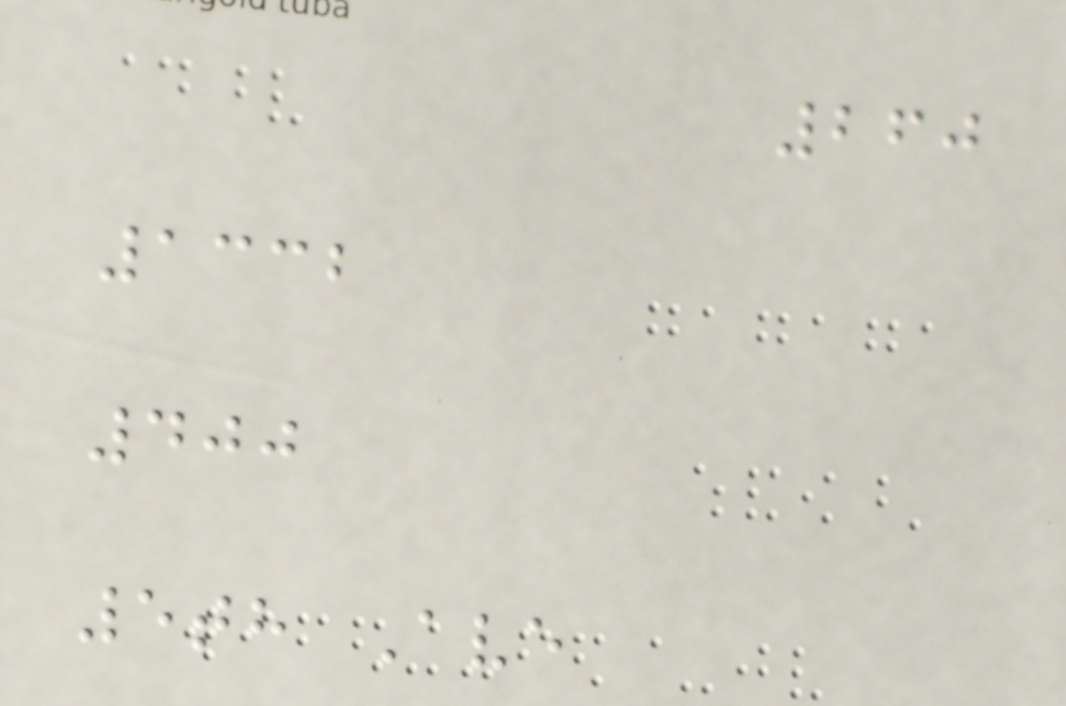260
1332
400
5th Ave
